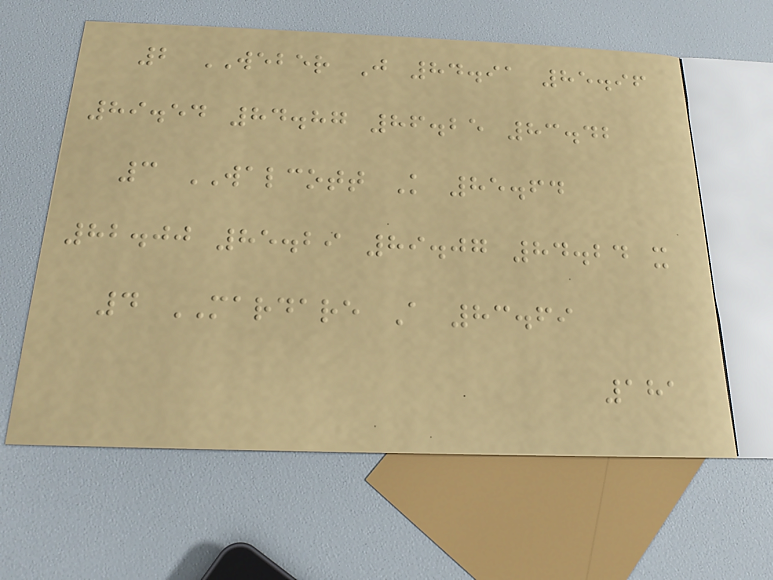2 WEBER J 84.91 85.96
89.54 84.87 86.25 83.42
3 WALCOTT K 85.64
82.00 85.29 89.07 84.24 x
4 MARDARE A 83.69
181
